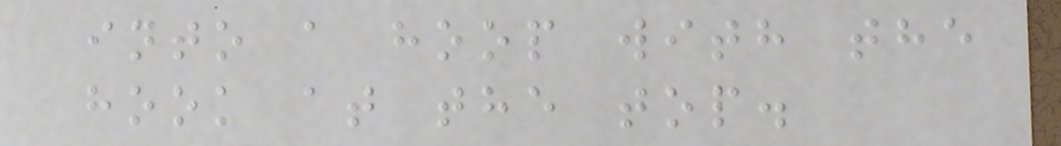into a hoop with the
hook at the top.
